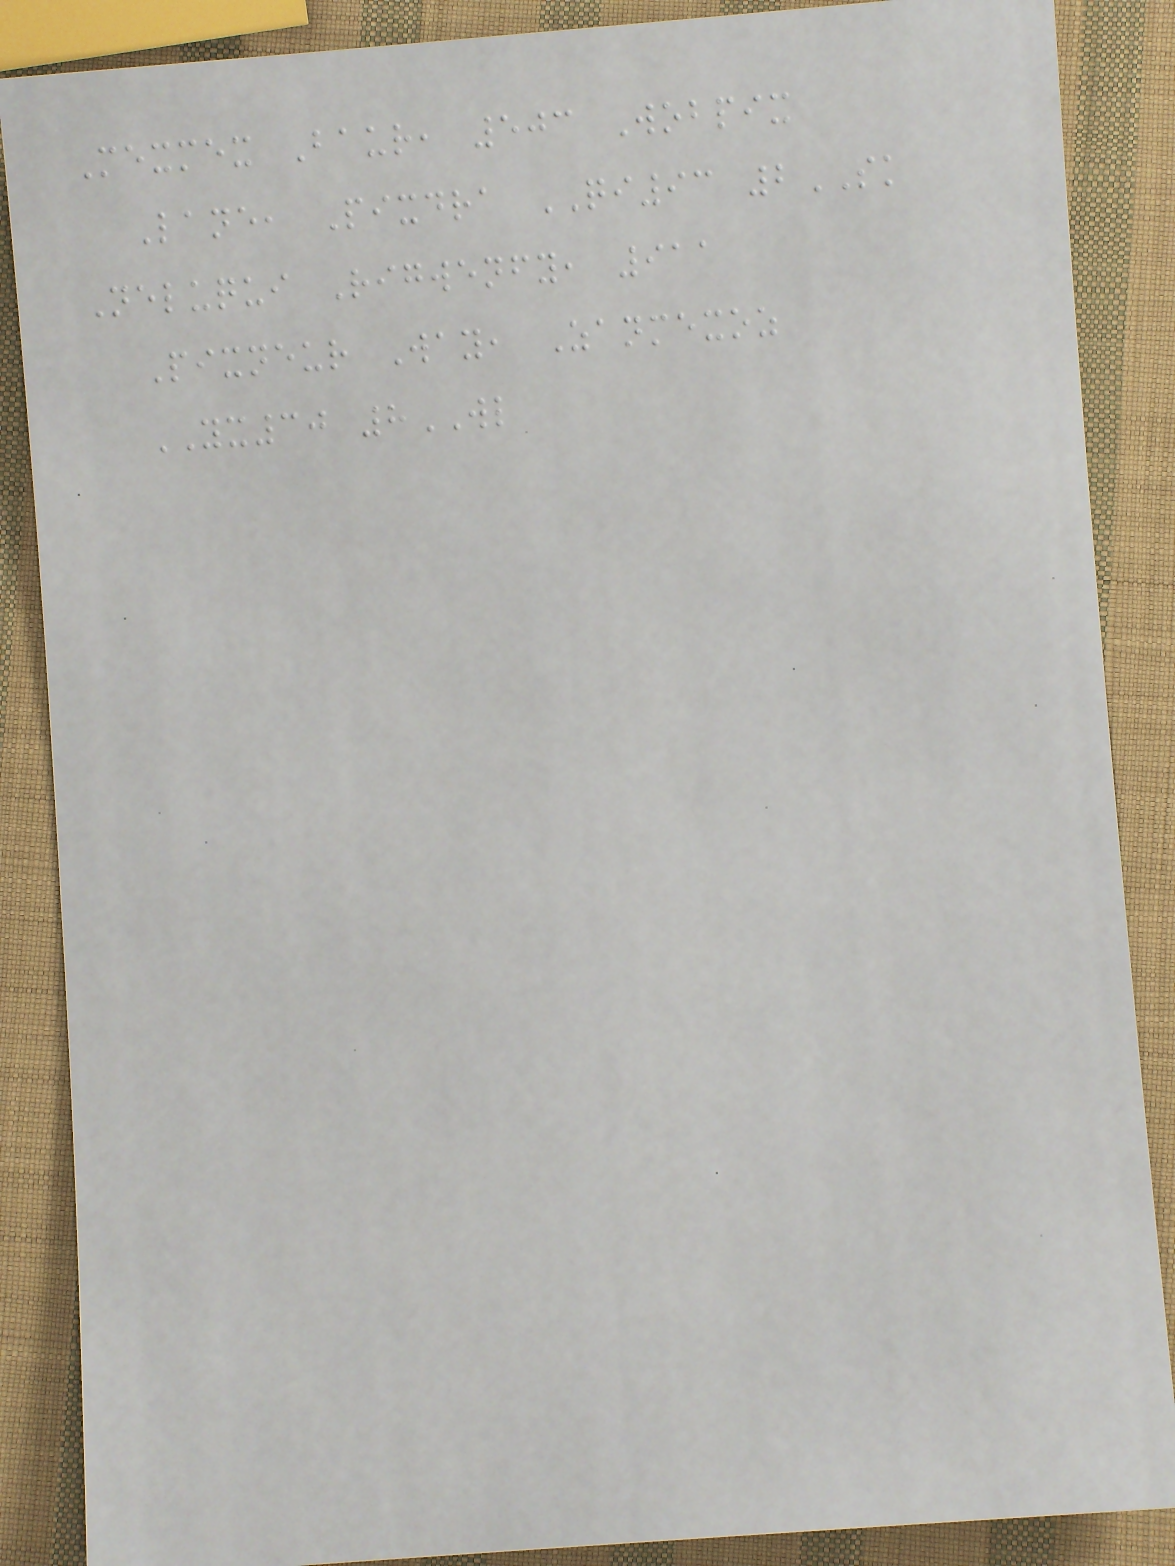Mexmex Baur, 503 Wobpix
Lane, Pixdra QI93 2SK
Neluqui Rigwenfy, 911
Pixneur Way, Zanmexoz
YX30 8WL
